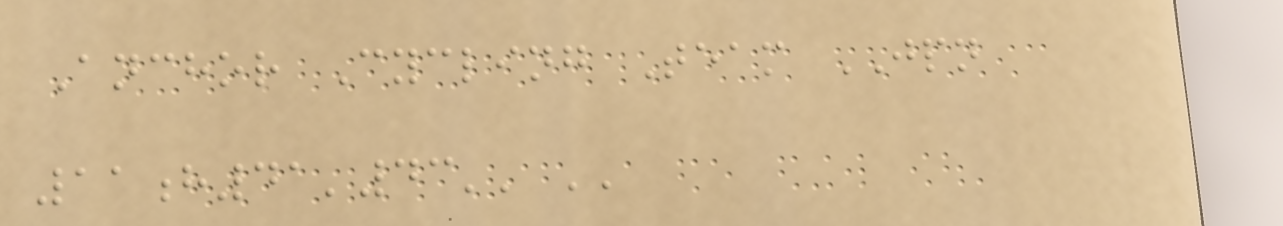Anchor Cycling Team JPN
11h41'43'' ''
